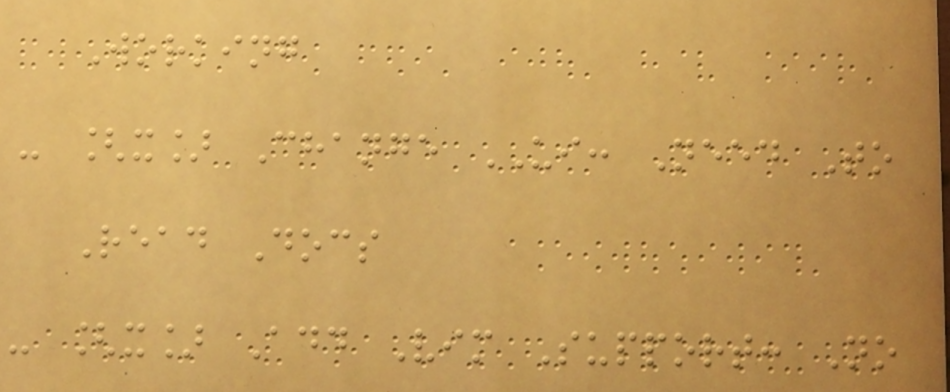Working
- [x] Change UI: Need To
Read Docs
- [x] Add Vim Support: No
